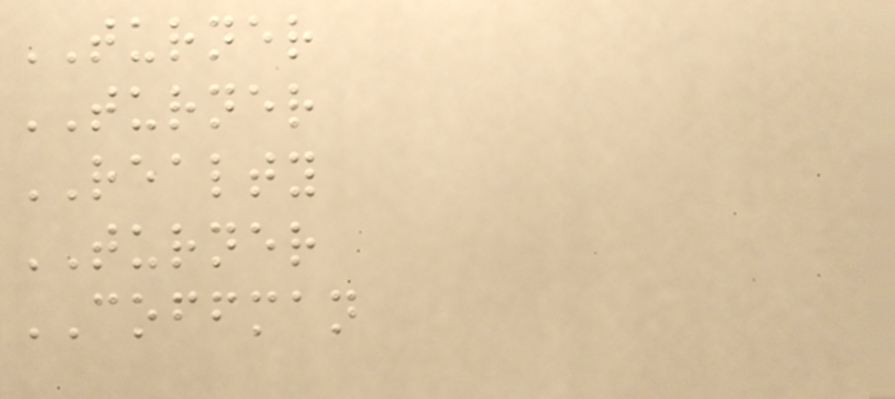TURNER
TURNER
REALTY
TURNER
COFFMAN
